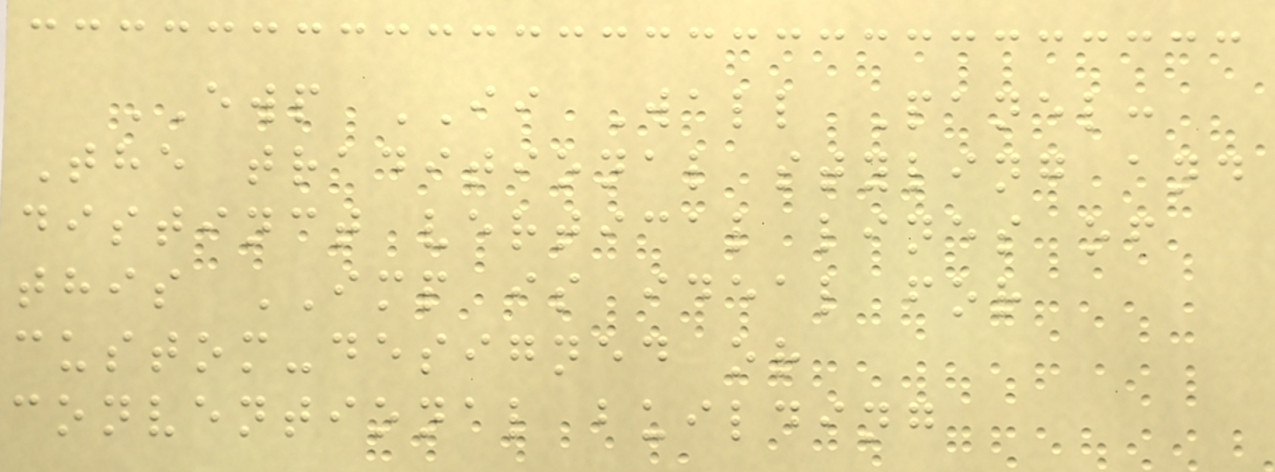EWP II Wall Panel:
The traditional styling and
distinct vertical lines of
this IMP is ideal for
custom-designed or
conventional building
